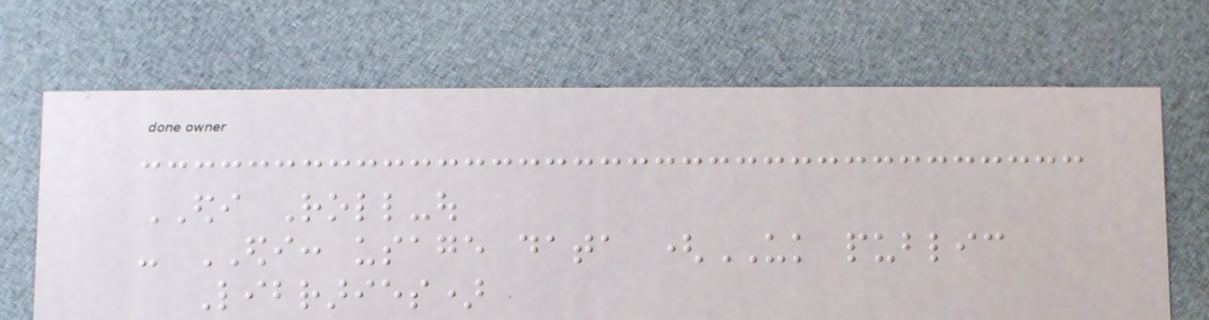EDI Roll-out
- EDI: usage data (UK public
Libraries)
